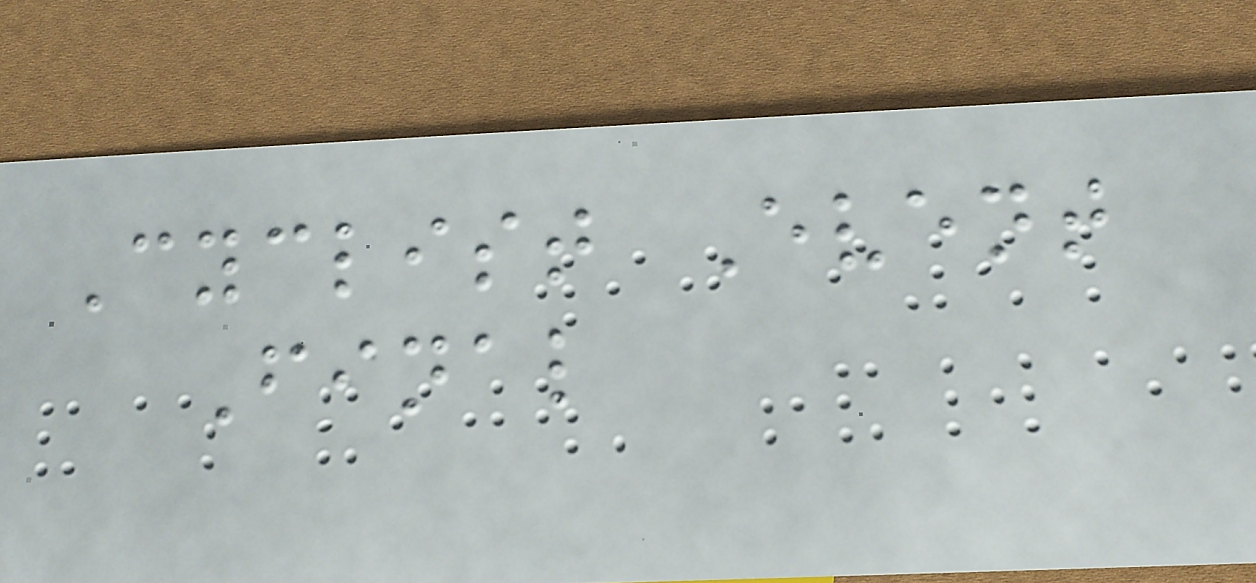Cyclist Event
Final
